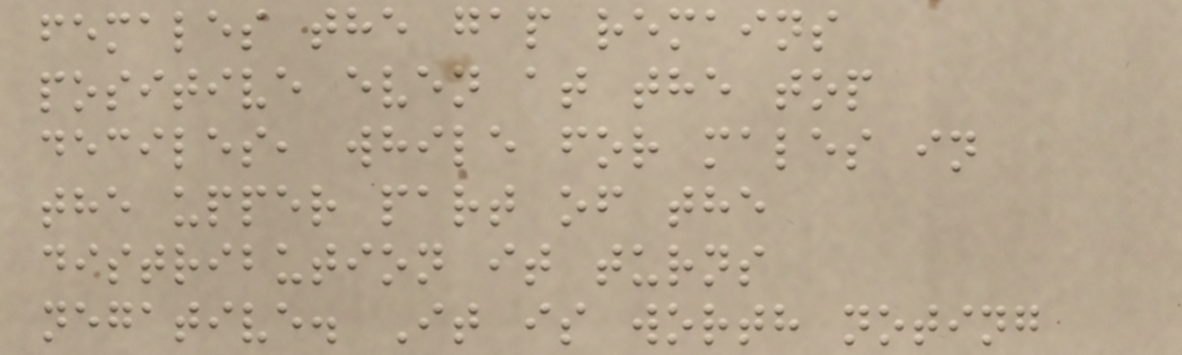females the gap remains
positive even at the top
deciles, while for males in
the upper part of the
distribution it turns
negative. It is worth noting
